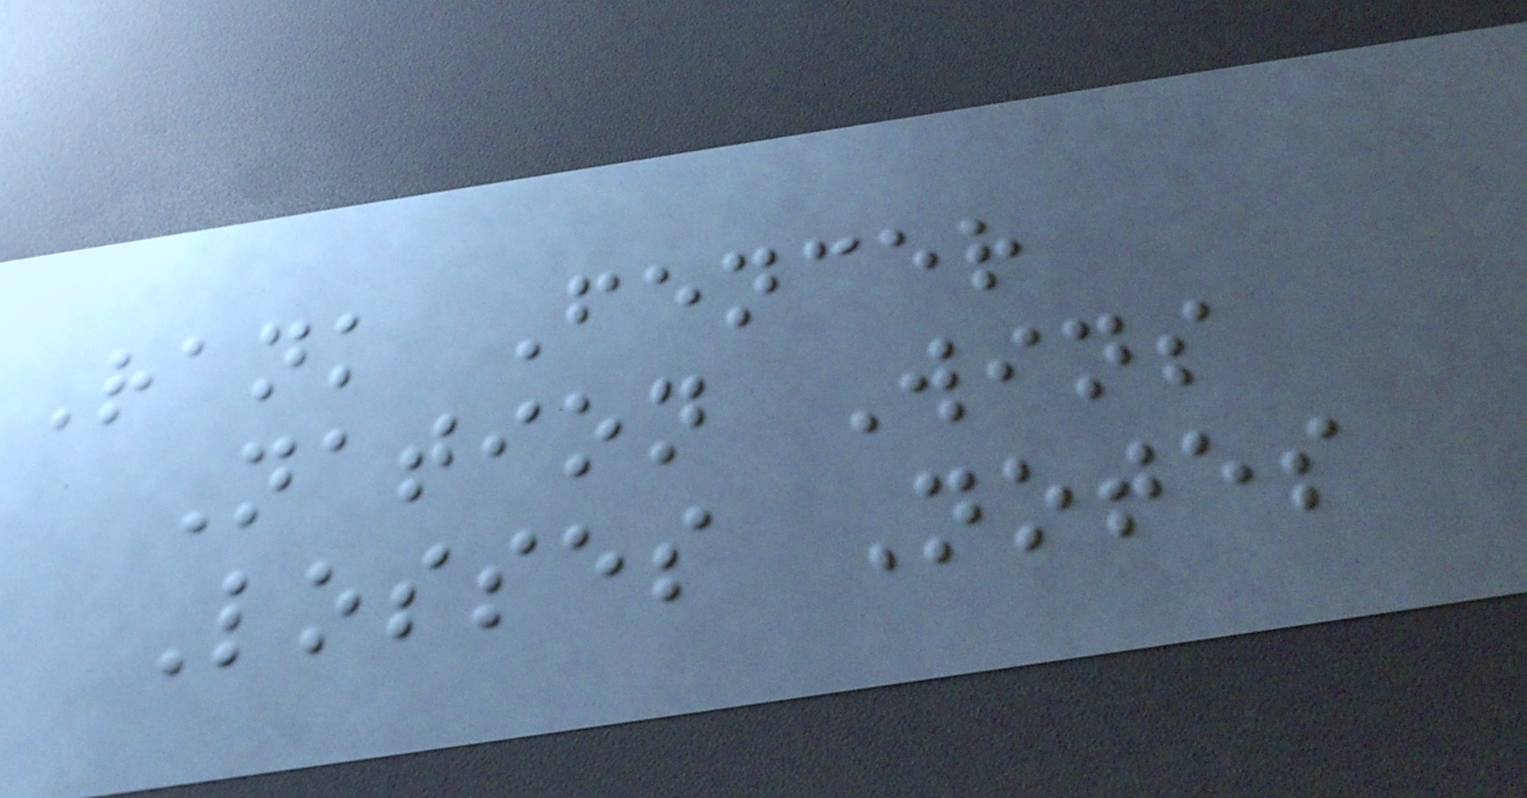Rank Fencer
Nation Wins
Losses Notes
